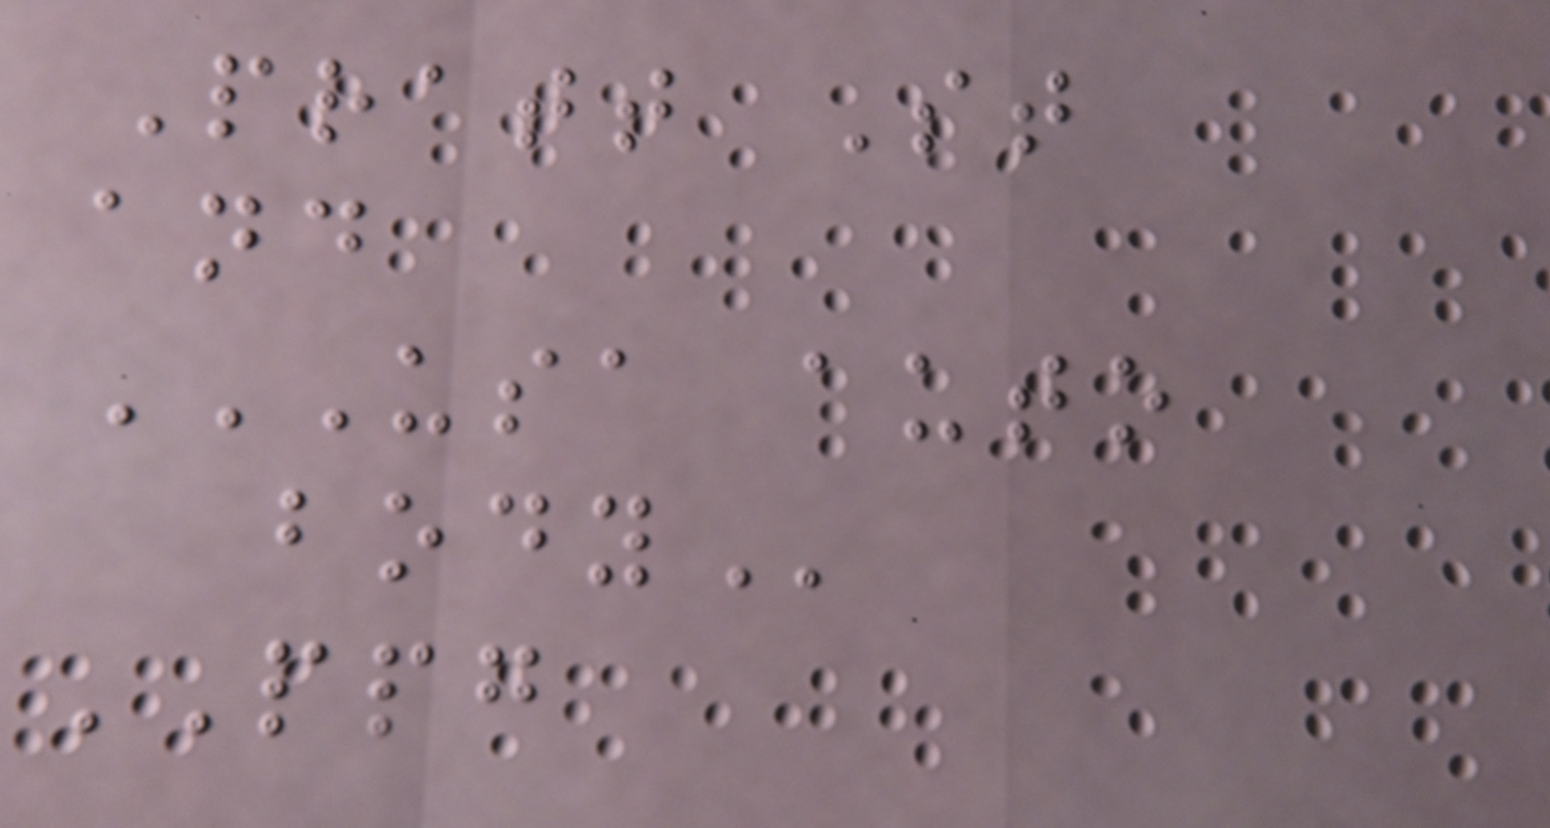Pratt St
and
USA AUTO
BODY
PPG
